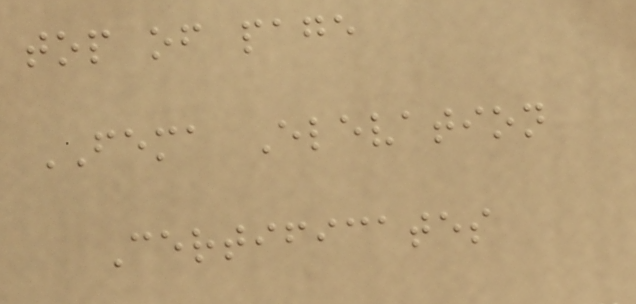top of page
FEMA Elevation
Certificates
